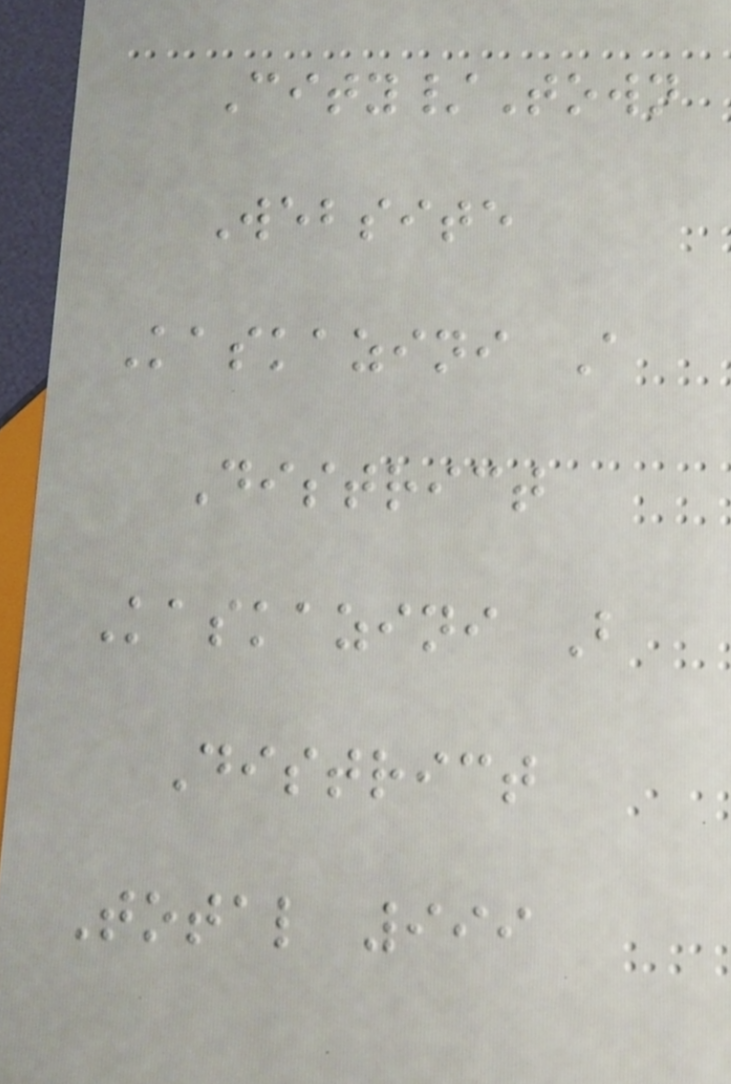City/Town
Website
Kaskazini A
District
Kaskazini B
District
Total 999
